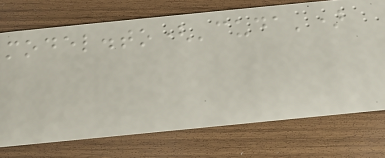model.to('cuda')
